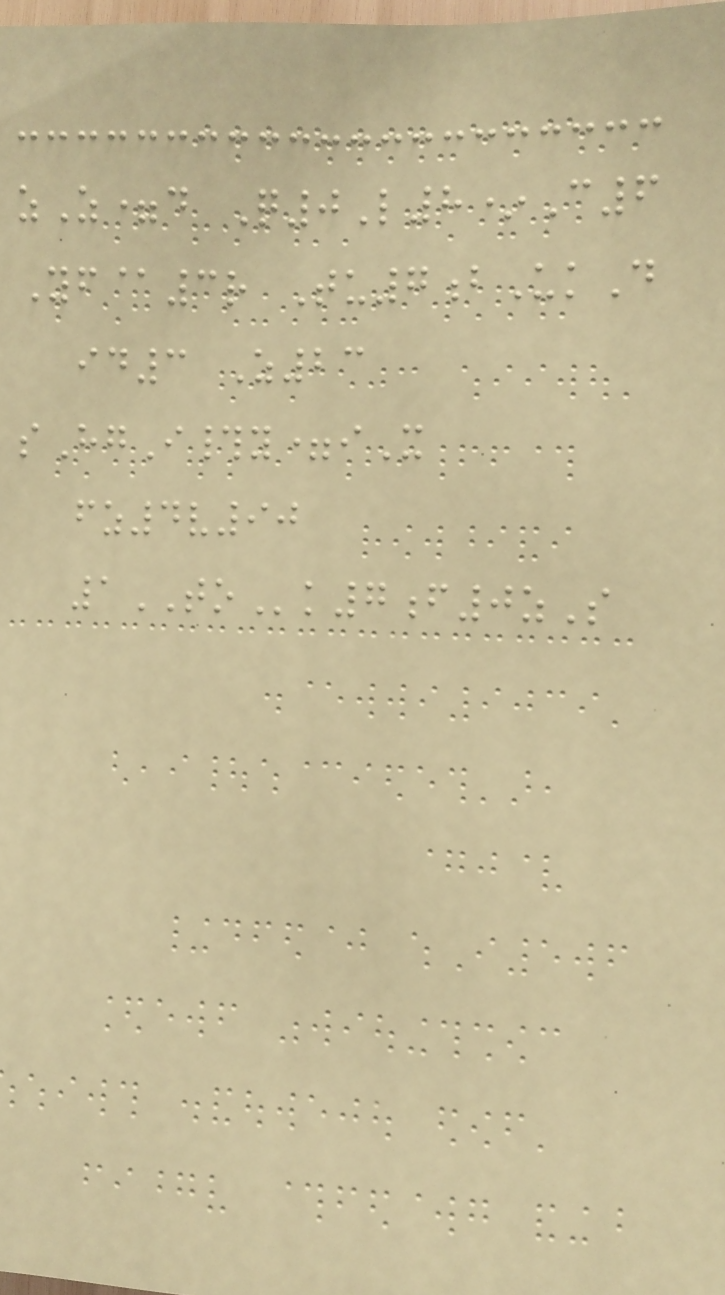zZ=d Q0L8*C6
Yf@3r Tu7bUkD
id3 Z23
sHgI#y=iX
fz4v90
1TOk7f0zS
